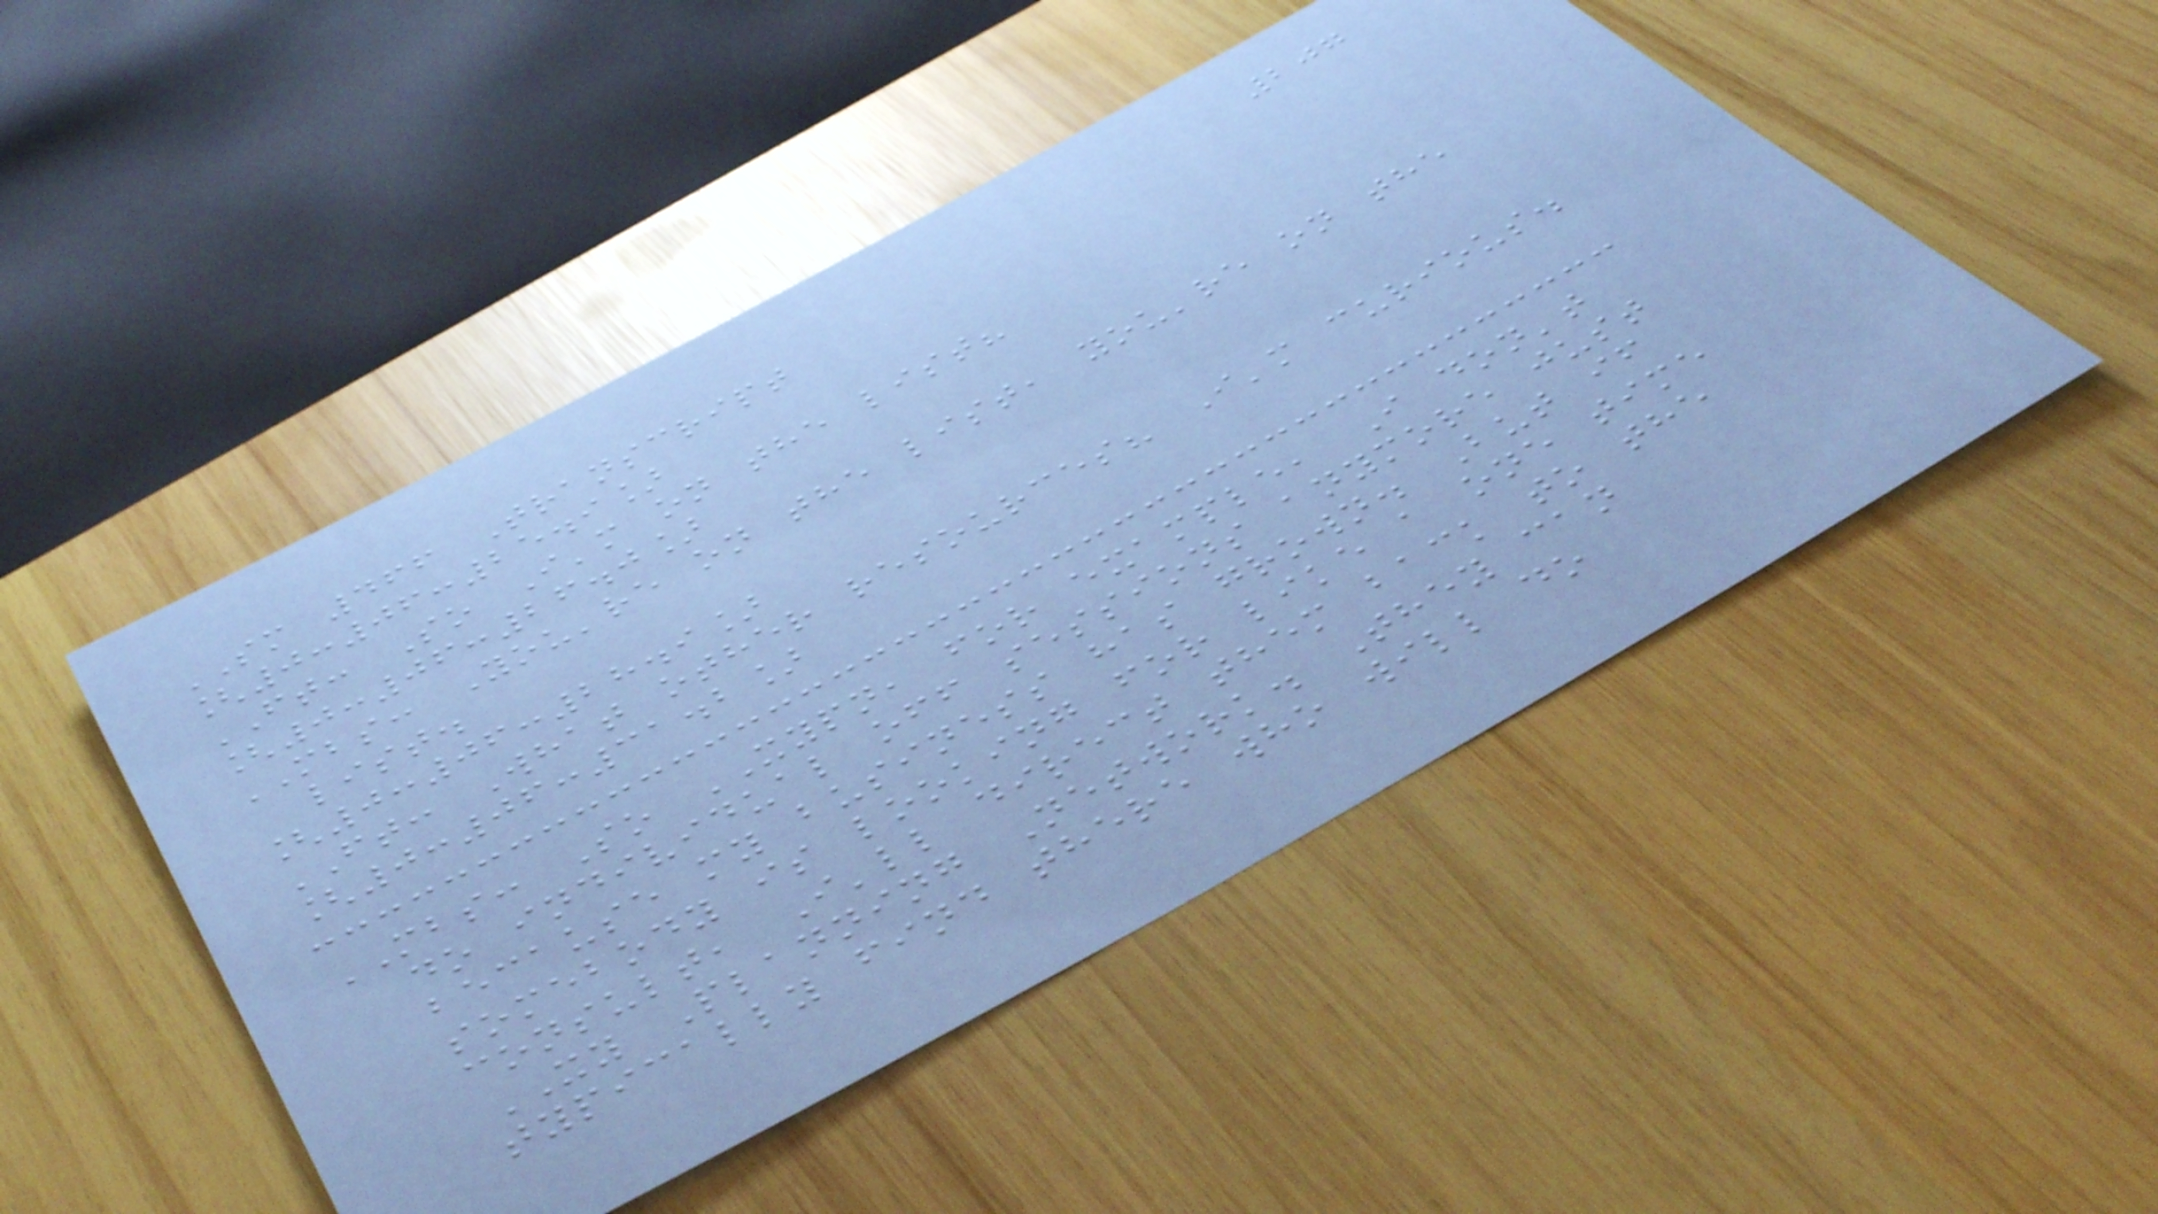207
SM 466 Transcript
[0:06:25.9]
FT: So I'm on the list?
[0:06:26.0]
MBS: You're on the list, you're on the
list.
[0:06:28.9]
FT: What other resources? I'm curious.
[0:06:31.2]
MBS: So XYPN, for example, I don't
do individual off sessions anymore just
because my business has grown. But if
somebody is looking for like a one time
consult, I'll direct them back to the
XY Planning Network. They can
typically find there who will do
